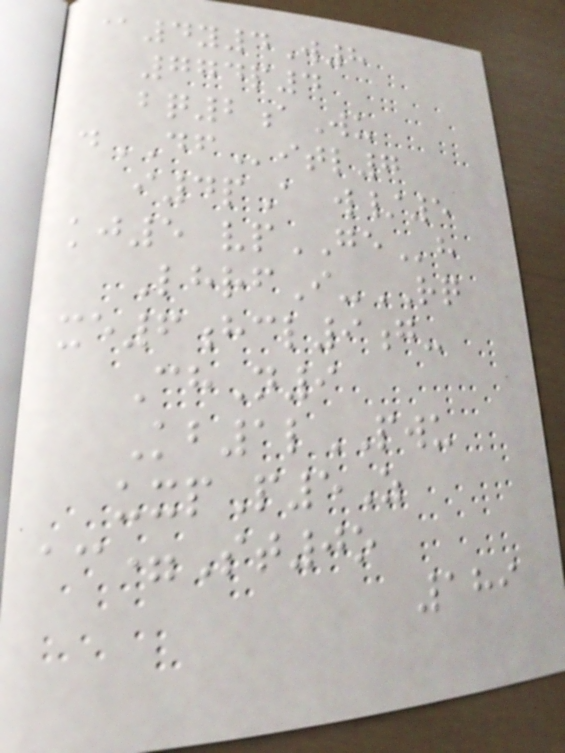@4y4W8
774p4
bq2aWu
dDFitl7
i4pA w/5
kj5 vpGEh
LhrfI-RQ
xe6hcl9g-
ChN9
Kb1lPWU
uxpP5Z
ac=St0o
189
